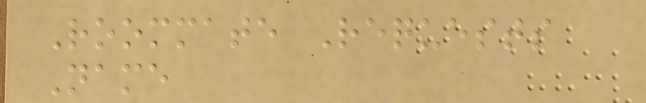Roommate Requests
Name
